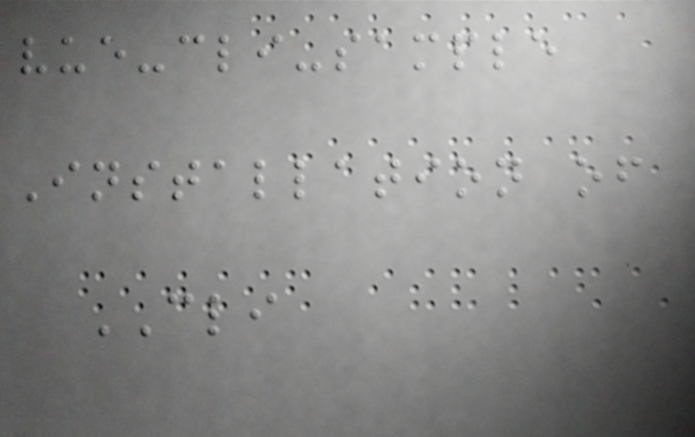vue-cli-sample
Installation of
CLI
